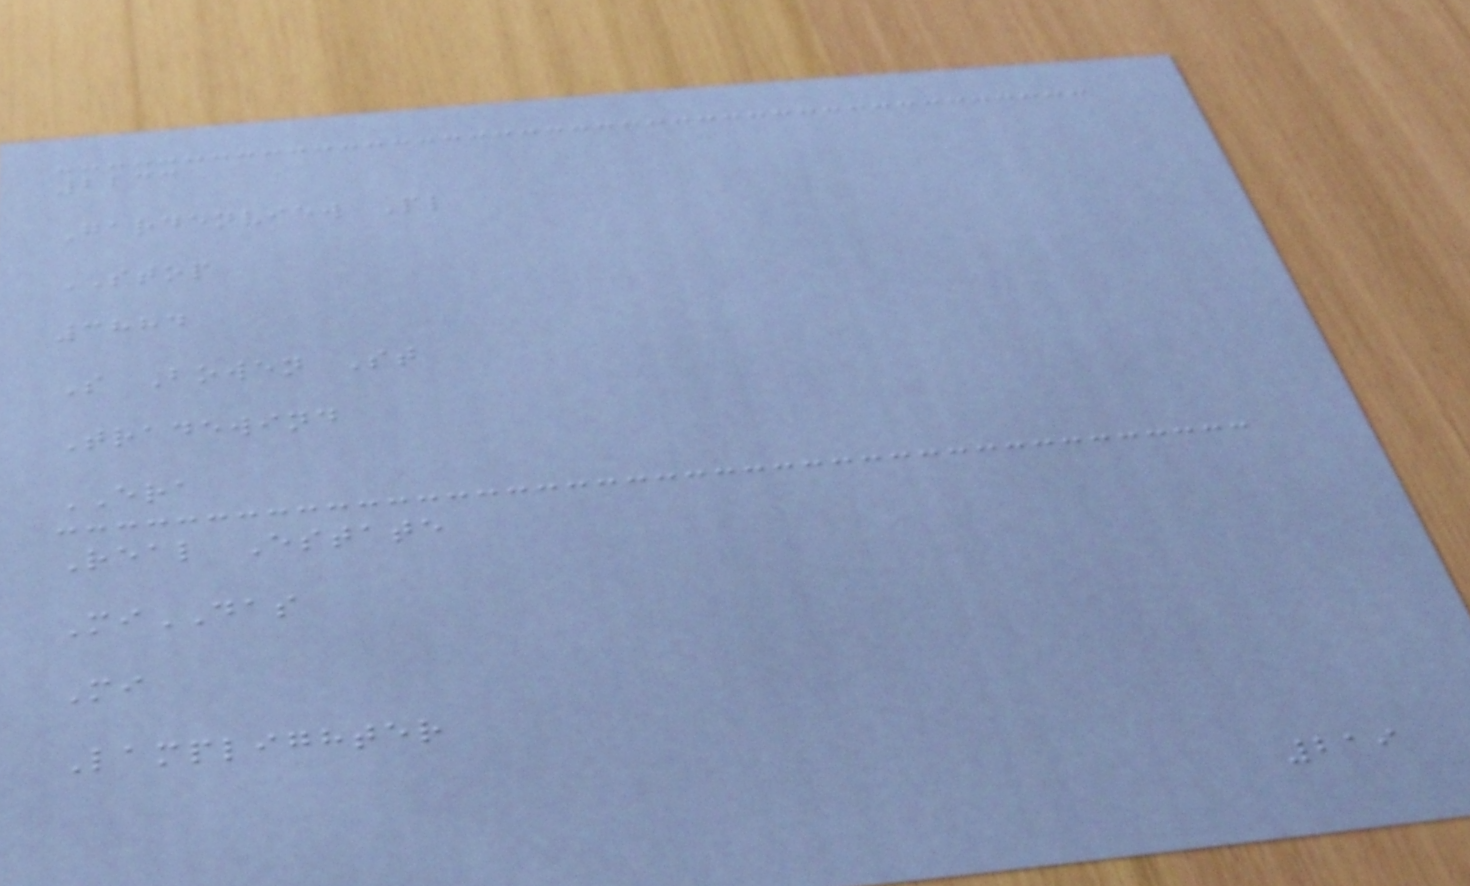2233
Gardenview Pl
STOP
3884
S Bowen St
Tradewind
ERA
Real Estate
MiDAS
Mi
Lamplighter
219
